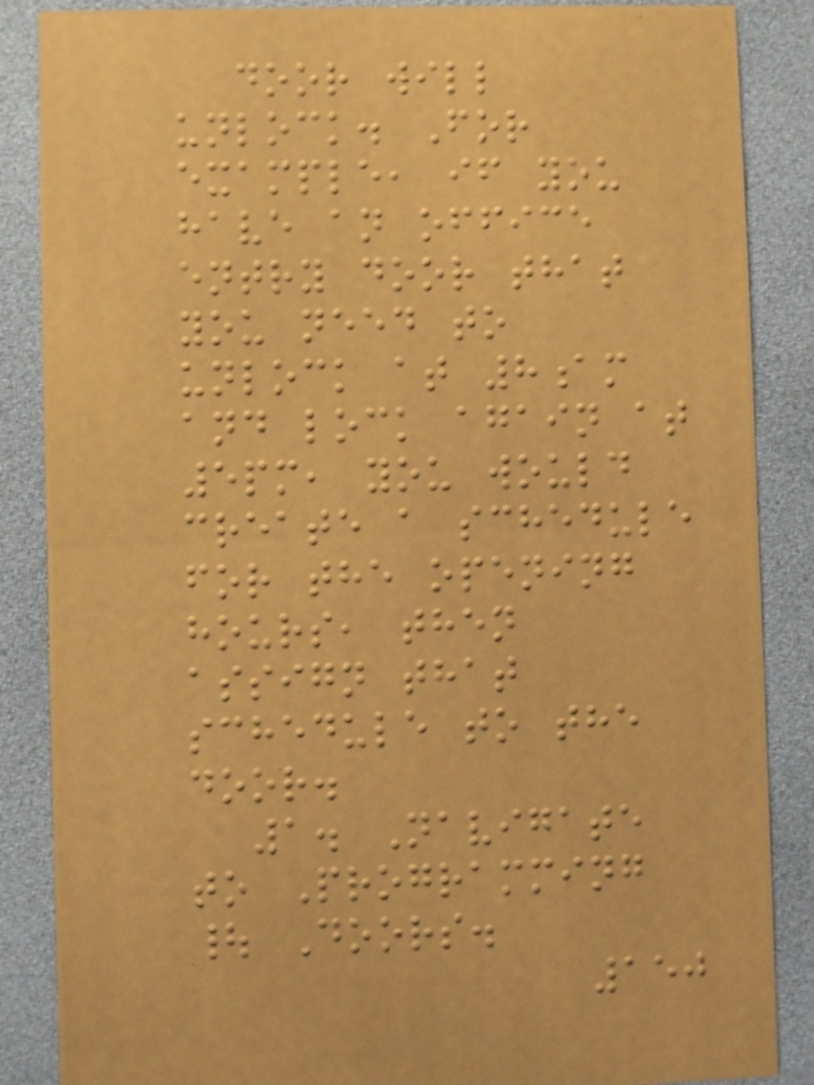door will
unlock. For
example, if you
have an office
entry door that
you need to
unlock at 8am
and lock again at
5pm, you would
create a schedule
for the opening
hours, then
assign that
schedule to the
door.
1. Navigate
to Programming
| Doors.
150
